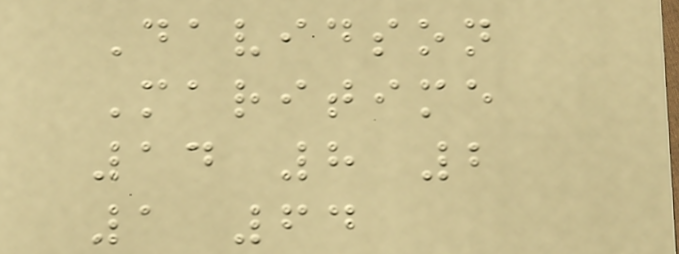Davidson
Maritime
14 8 2
1 64
